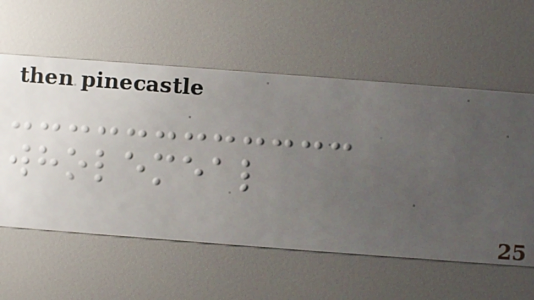wholemeal
